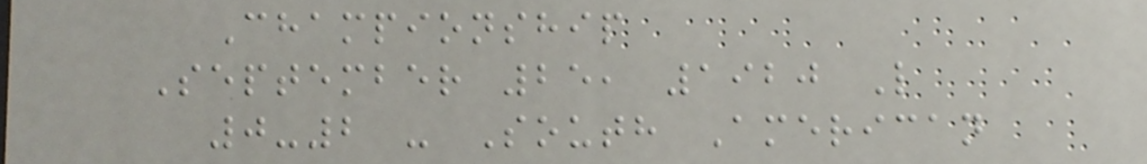Championship
September 25, 1920 L
0-2 - South American
